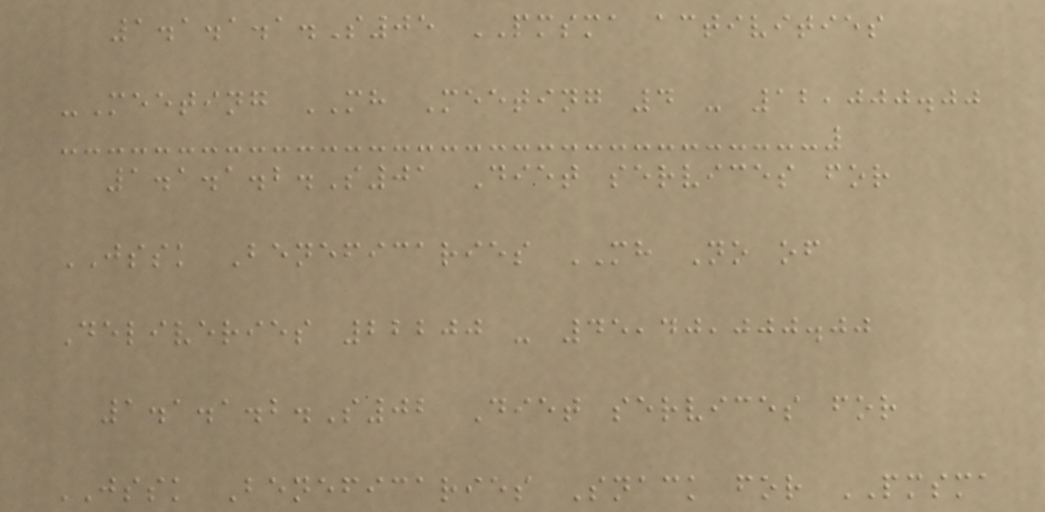1.1.1.1.S05 PMSMA activities
-Meeting MH Meeting 4 - 12,000.00
1.1.1.2.S01 Diet services for
JSSK Beneficaries MH No of
Deliveries 22200 - 45,40,000.00
1.1.1.2.S02 Diet services for
JSSK Beneficaries Snack for PMSMA
